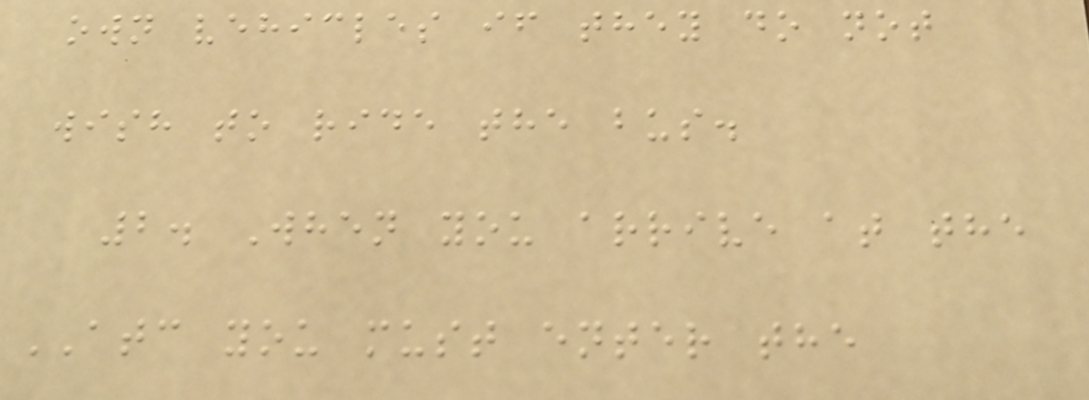own vehicles if they do not
wish to ride the bus.
2. When you arrive at the
ATC you must enter the
